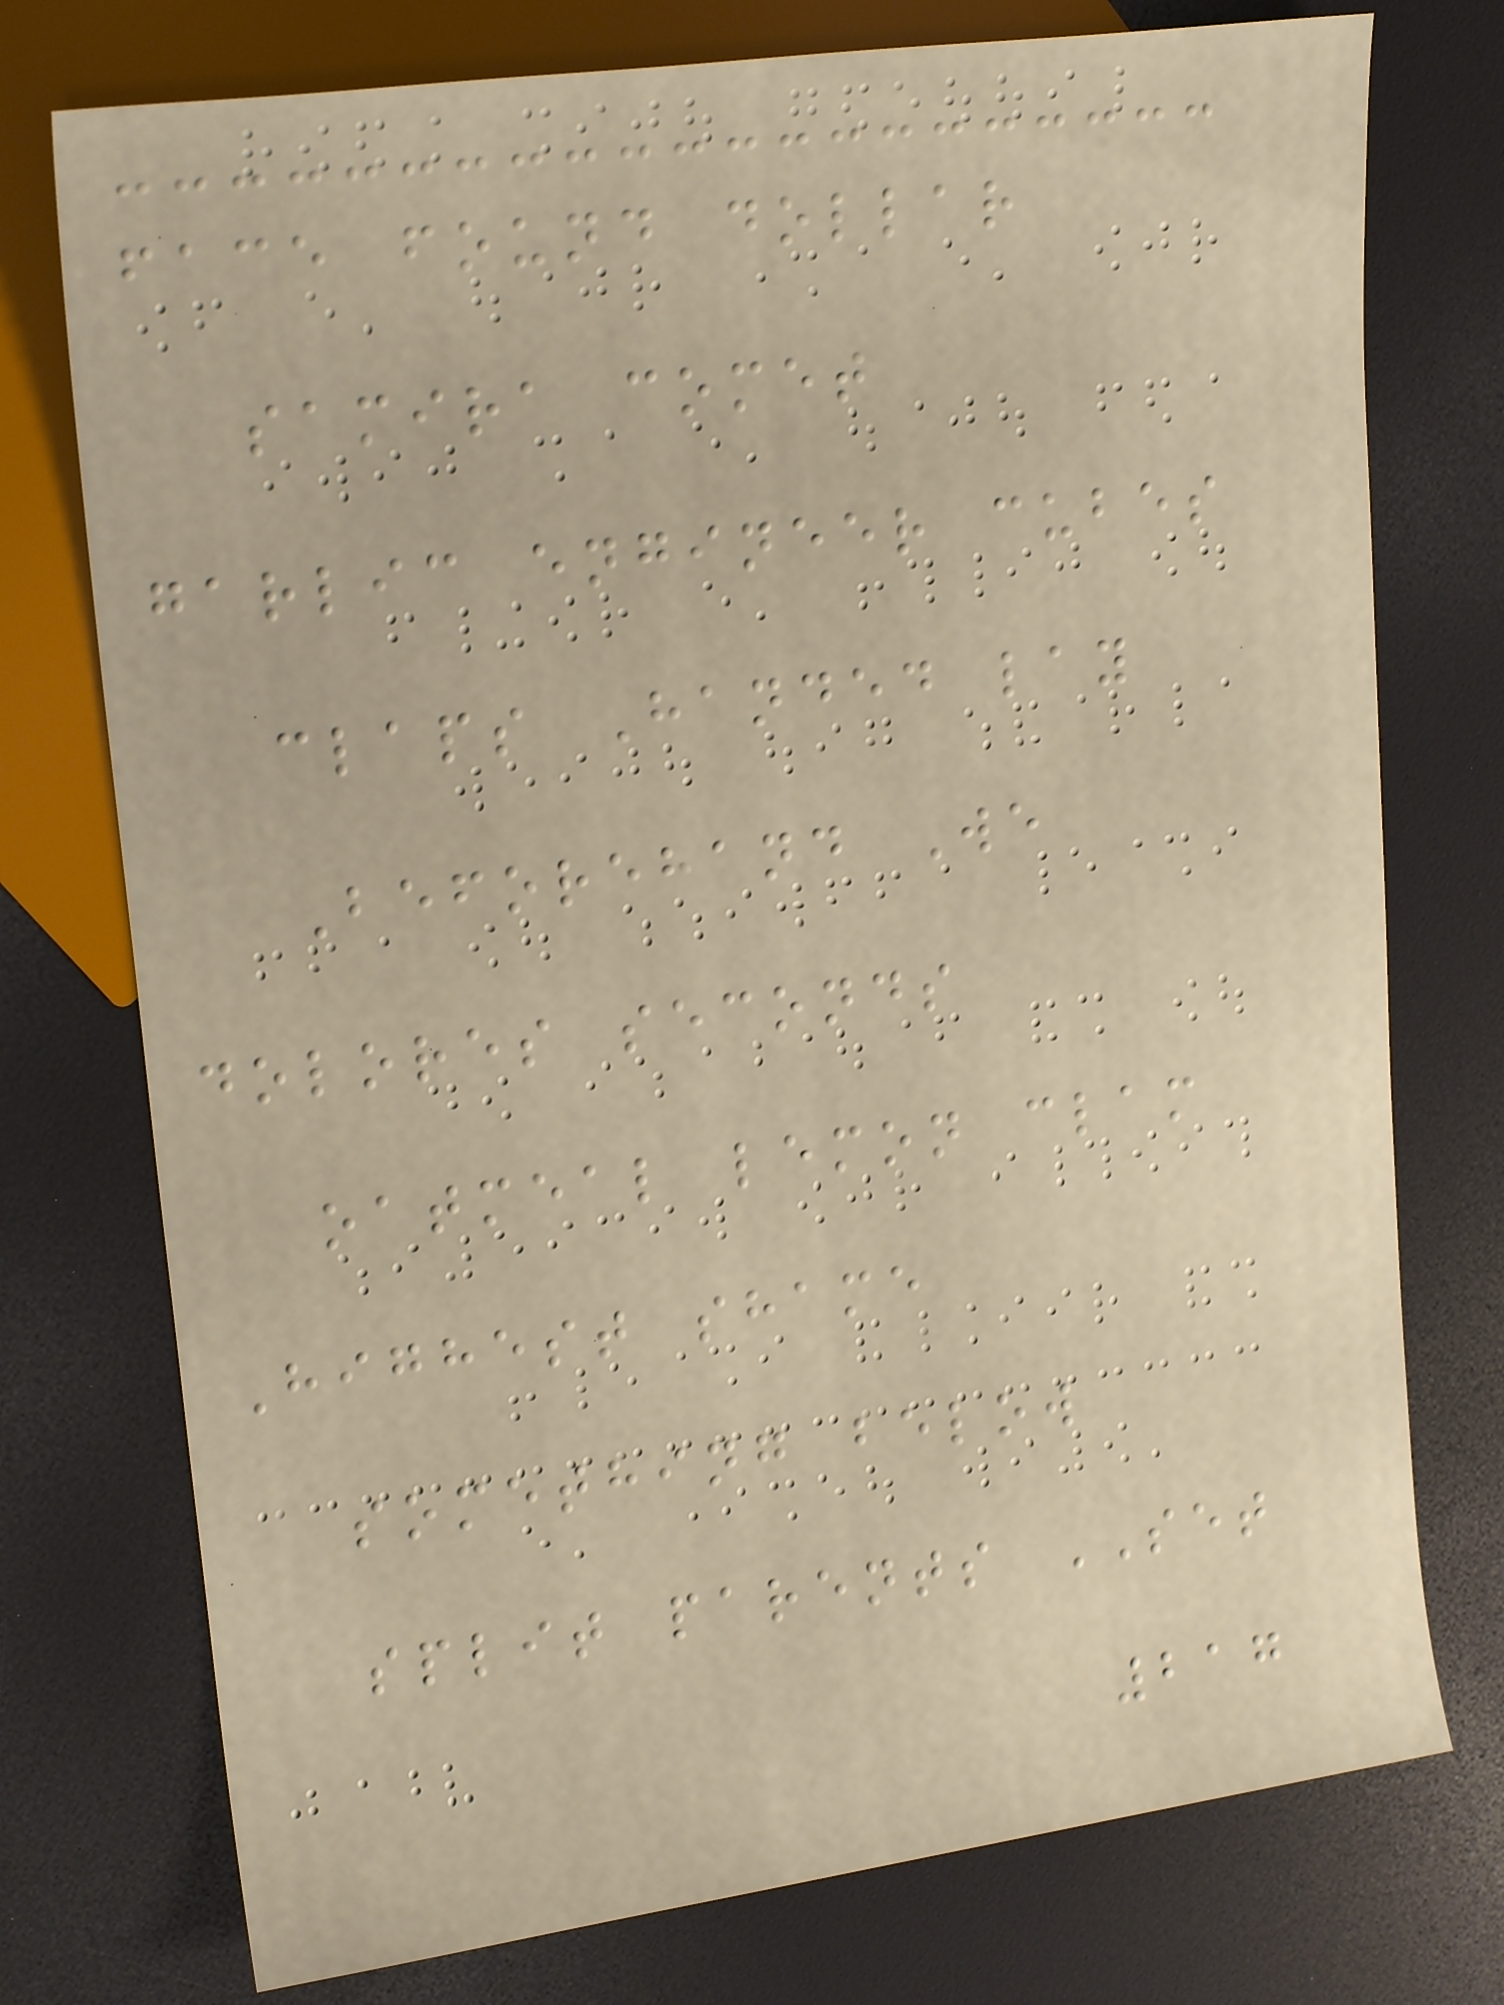face found dollar
samira comet
garlic engineer cubes
claps Handed lay
Beforehand We
dolores seconds
oatmeal lemon clam
Highest shame
something below
split parents SET
217
